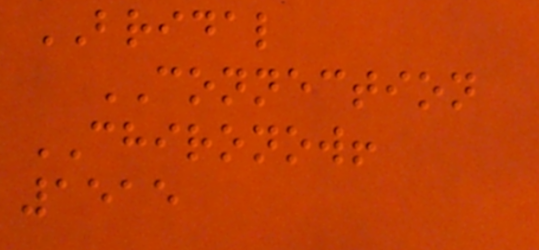BRIDAL
CONNECTION
CHIRONOW!
1515
